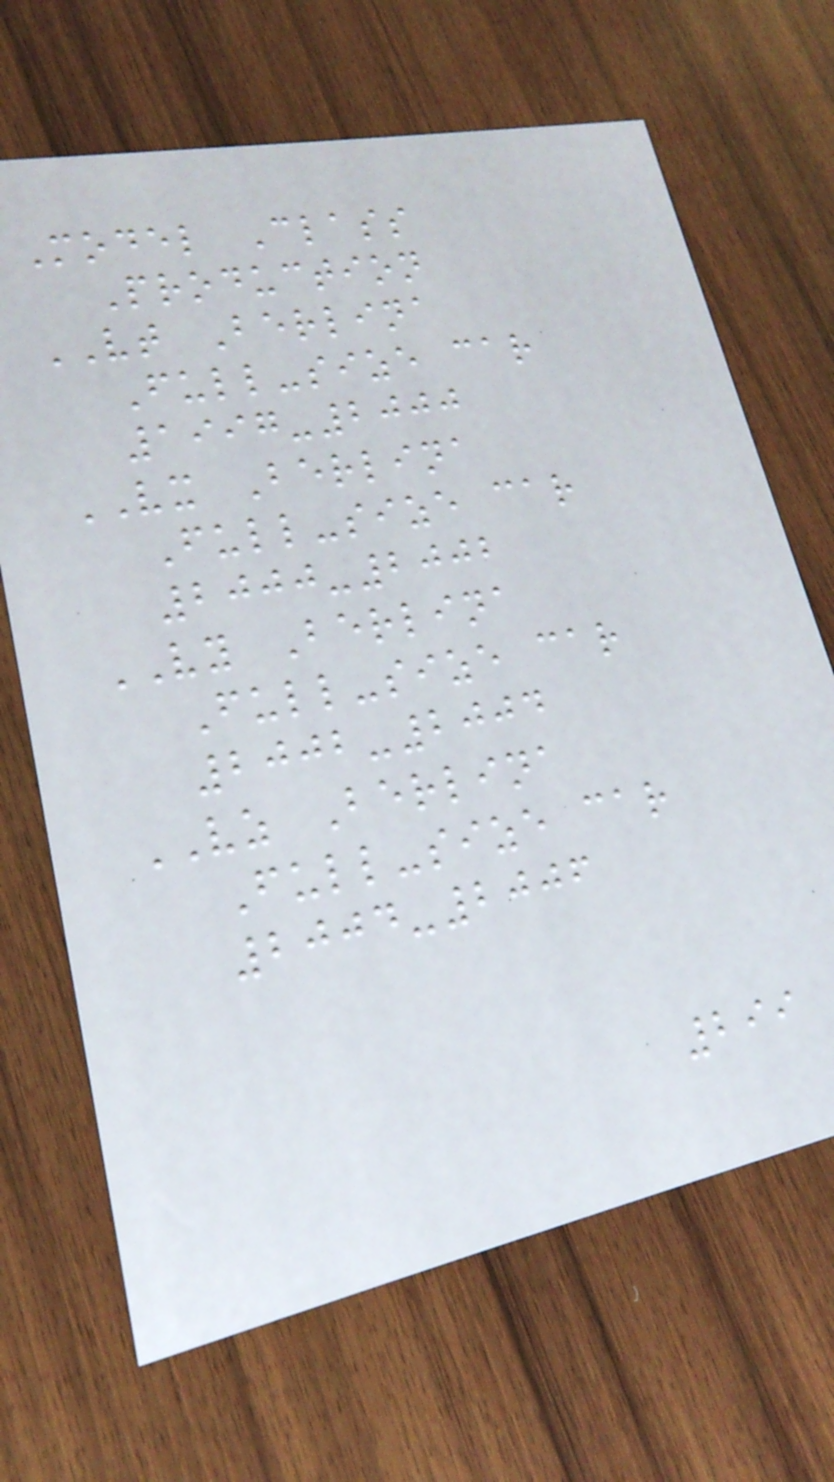Model Class
Production
VT Berlina
Full-size car
1997-2000
VX Berlina
Full-size car
2000-2002
VY Berlina
Full-size car
2002-2004
VZ Berlina
Full-size car
2004-2006
299
